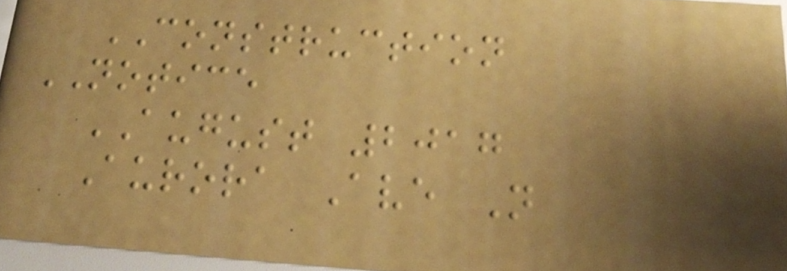CONSTRUCTION
NOTICE
AUGUST 2017
Aurora Ave N
